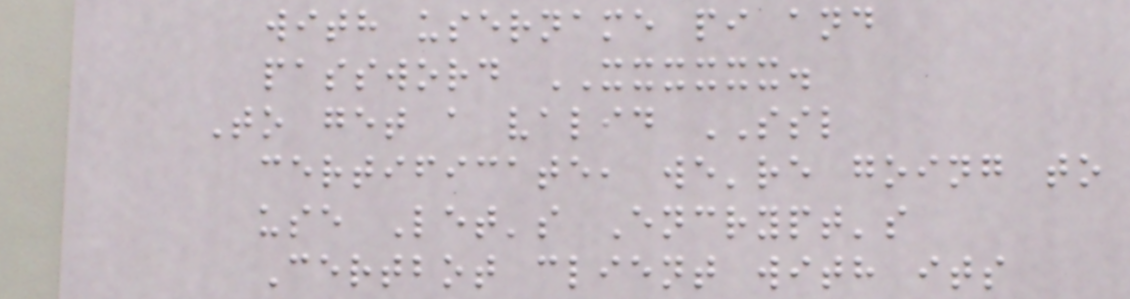with username pi and
password XXXXXX.
To get a valid SSL
certificate, we're going to
use Let's Encrypt's
Certbot client with its
